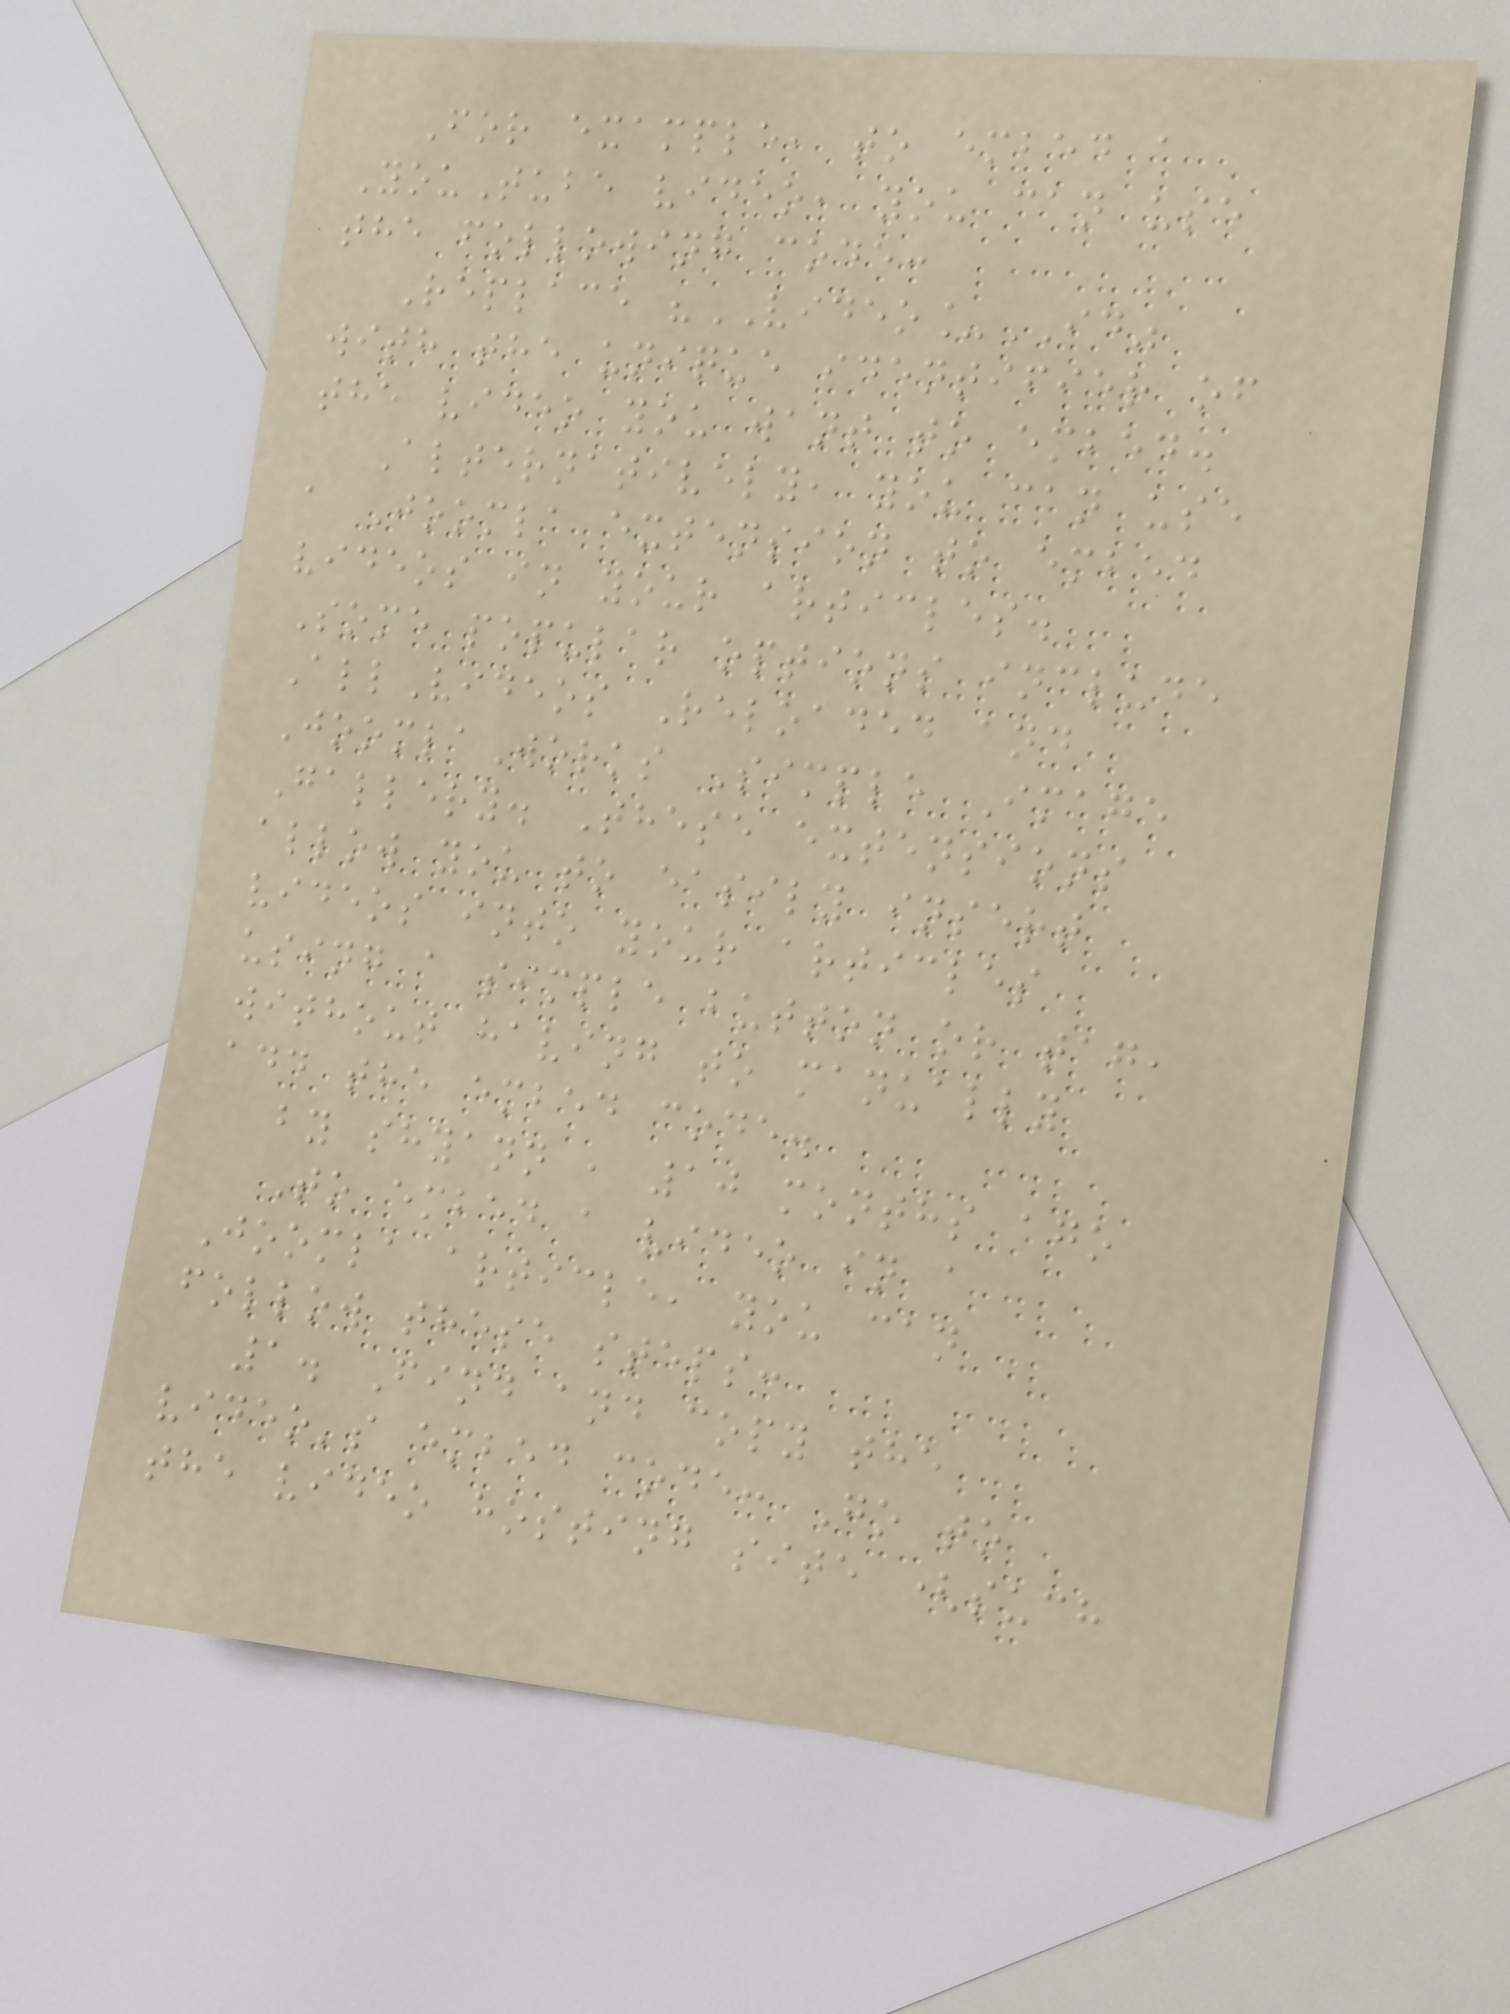For example, to embed a
YouTube video, you can use
the following code:
Replace "VIDEO_ID"
with the unique identifier of
the video you want to embed.
Alternatively, you can use
a Joomla extension to embed
videos in your articles.
Some popular options include
AllVideos Reloaded and
JoomlaWorks Simple Image
Gallery. These extensions
allow you to easily insert
videos into your articles
using a simple button or tag,
without having to manually
add the embed code.
by shyann , 10 months ago
To embed a video in a
Joomla article, you can
follow these steps:
1. Find and copy the
video's embed code: Go to
the video hosting site (such
